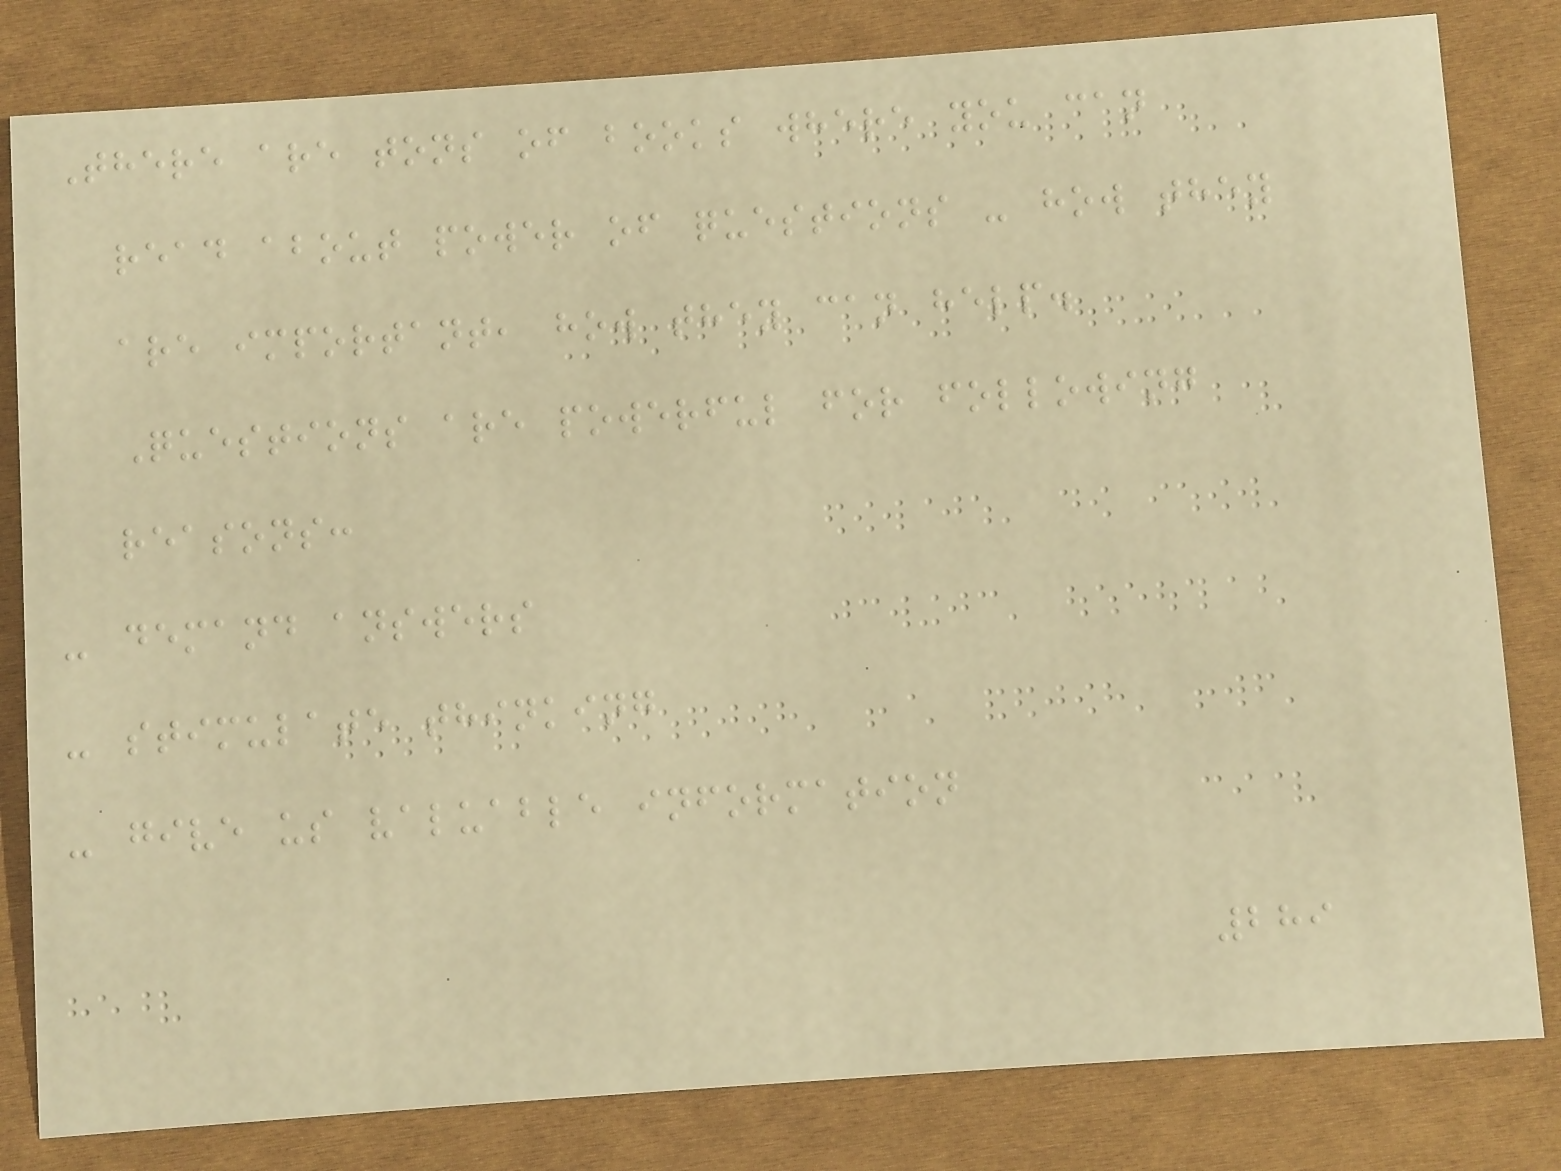There are tons of books where you can
read about power of questions - how they
are important, how they can help.
Questions are powerful for following
reasons:
- demand answers
- stimulate thinking
- give us valuable information
289
